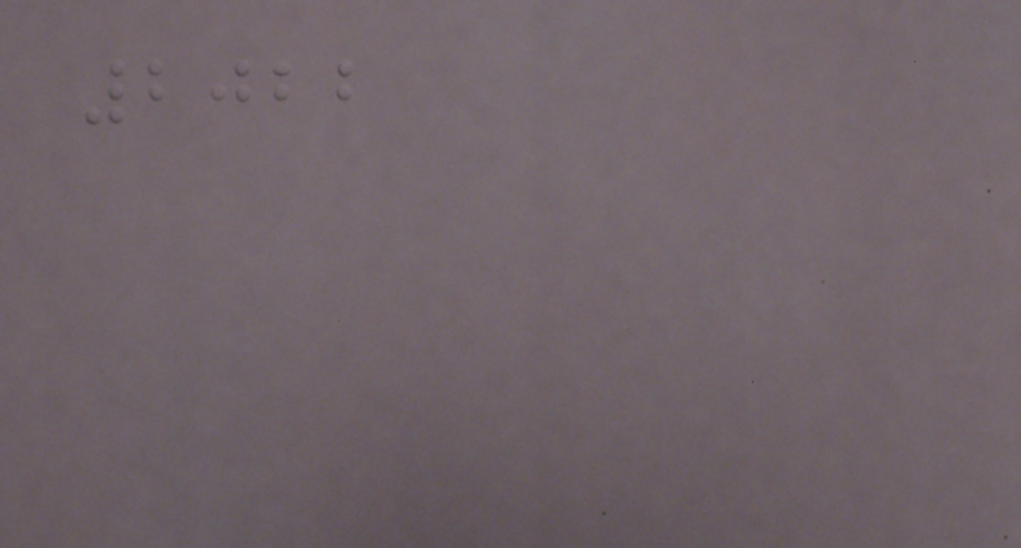2022
